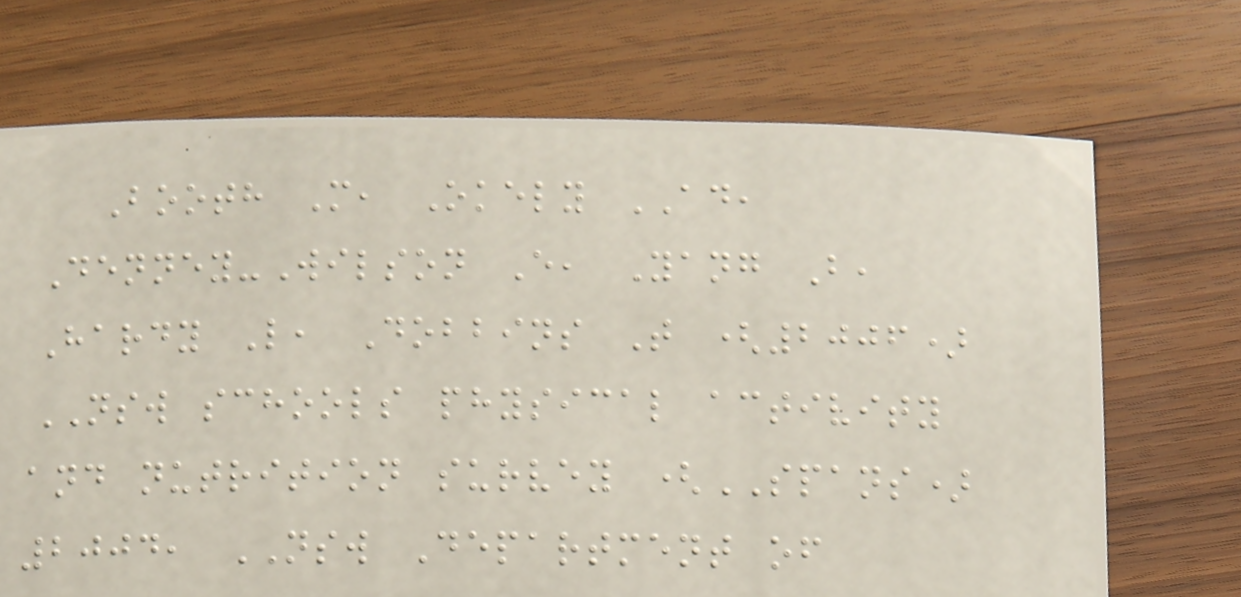Booth M, Okely AD,
Denney-Wilson E, Yang B,
Hardy L, Dobbins T (2006)
NSW schools physical activity
and nutrition survey (SPANS)
2004, NSW Department of
